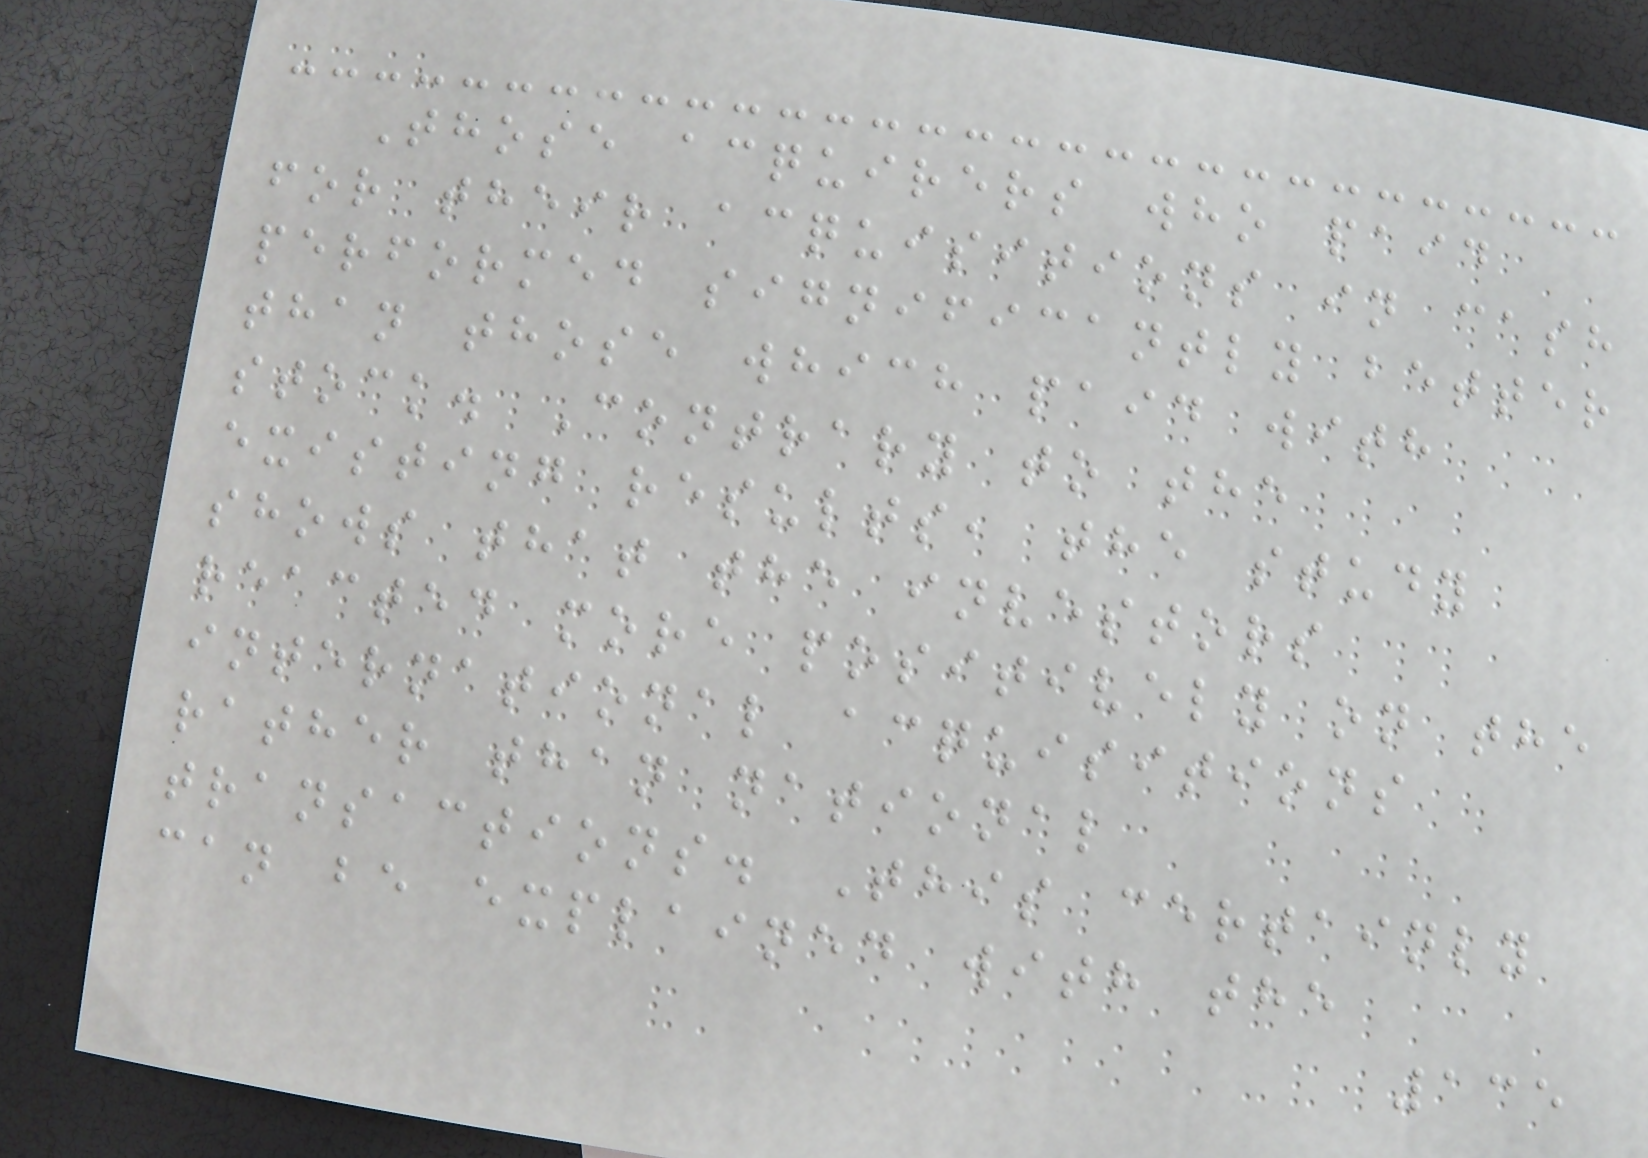Those acquirers who paid
for their acquisitions in cash
performed significantly better
than those which paid with
stock. Contrary to the
existing results, the study
shows that the investors
reacted more positively on the
international acquisitions
rather than national
transactions. This certainly
can be explained with the
135
